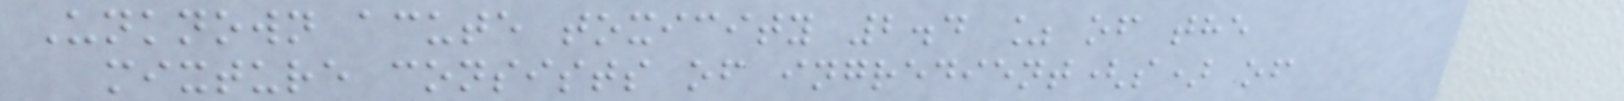Unknown acute toxicity 2.4 % of the
mixture consists of ingredient(s) of
